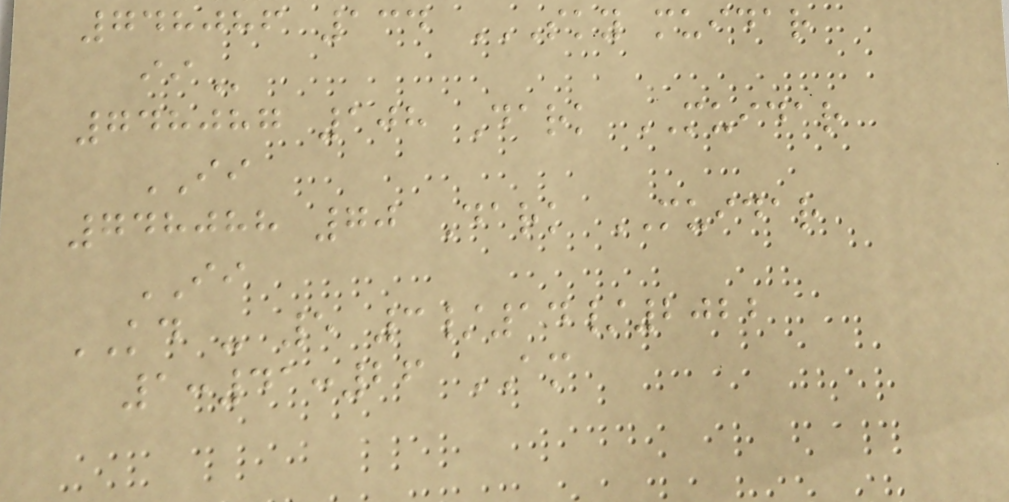748086 134 SKY MUIDAR
II
748087 108 Dark MUIDAR
II
748088 70 Dark MUIDAR
II
KD - 5 3/14/2022
1:41:26 AM
